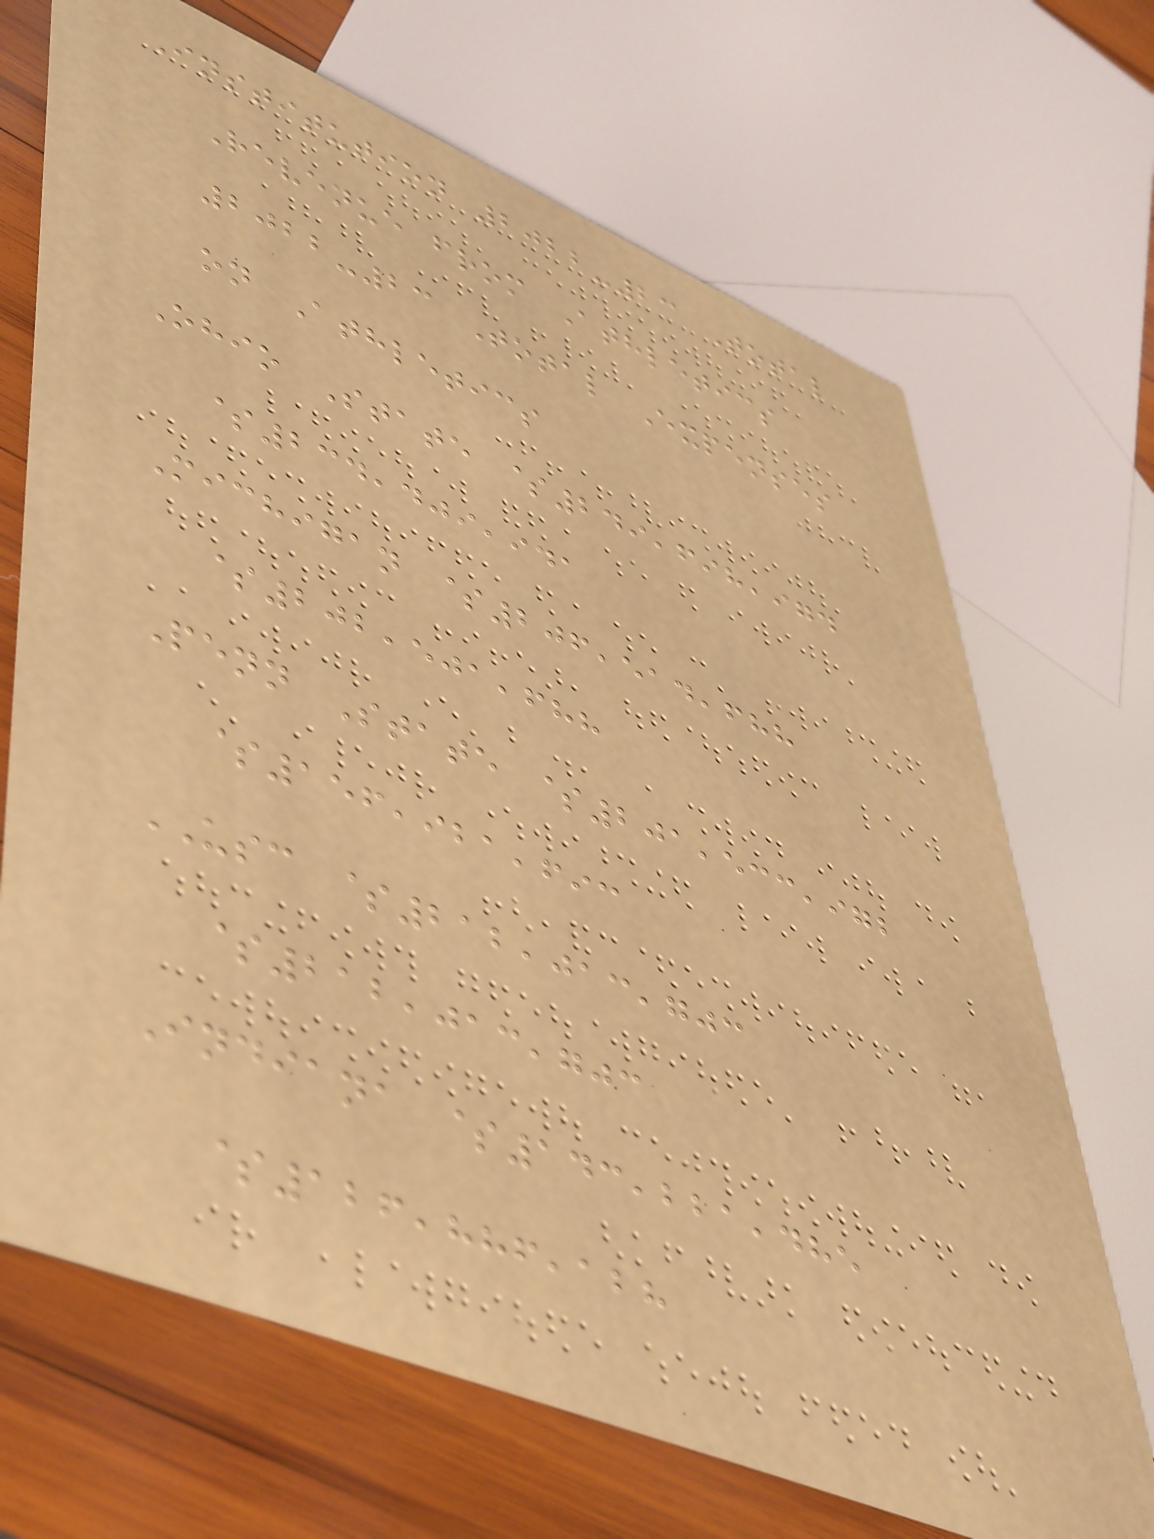Institution 2022-23 Total
Revenue from Athletics
2022-23 Total Expenses
on Athletics
Ohio State $249,698,974
$234,409,941
Michigan $206,514,688
$202,501,688
Penn State $201,533,972
$156,921,693
USC $212,013,703
$212,013,703
Indiana $143,221,485
$126,886,128
